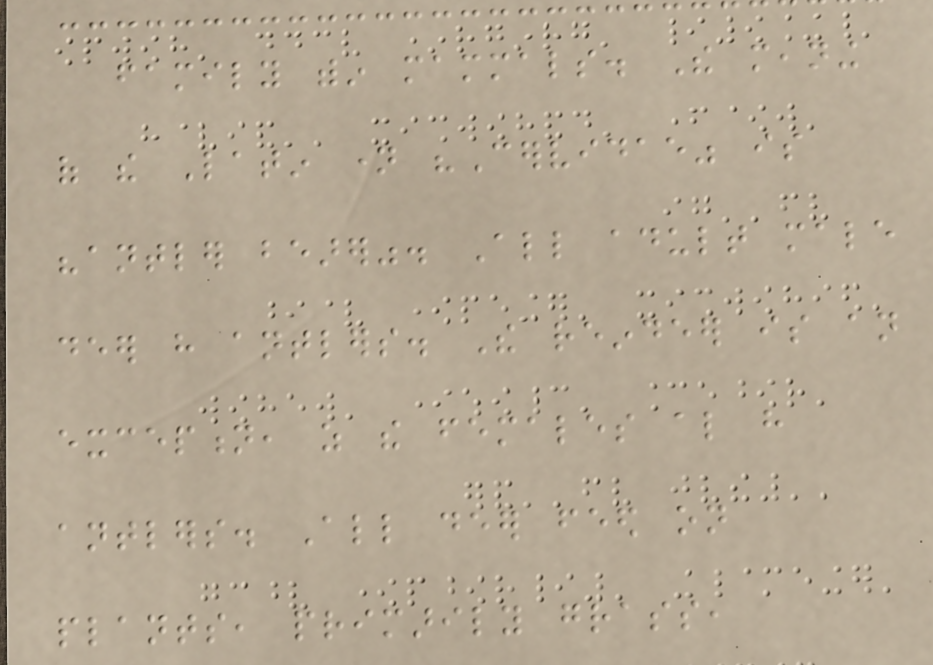family within mammals. The meaning
of the Latin name "Cervidae" is
"antler bearer". All adult male
deer have antlers. The reindeer is an
exception, as the females also have
antlers. All deer feed on
plants, primarily grass,
